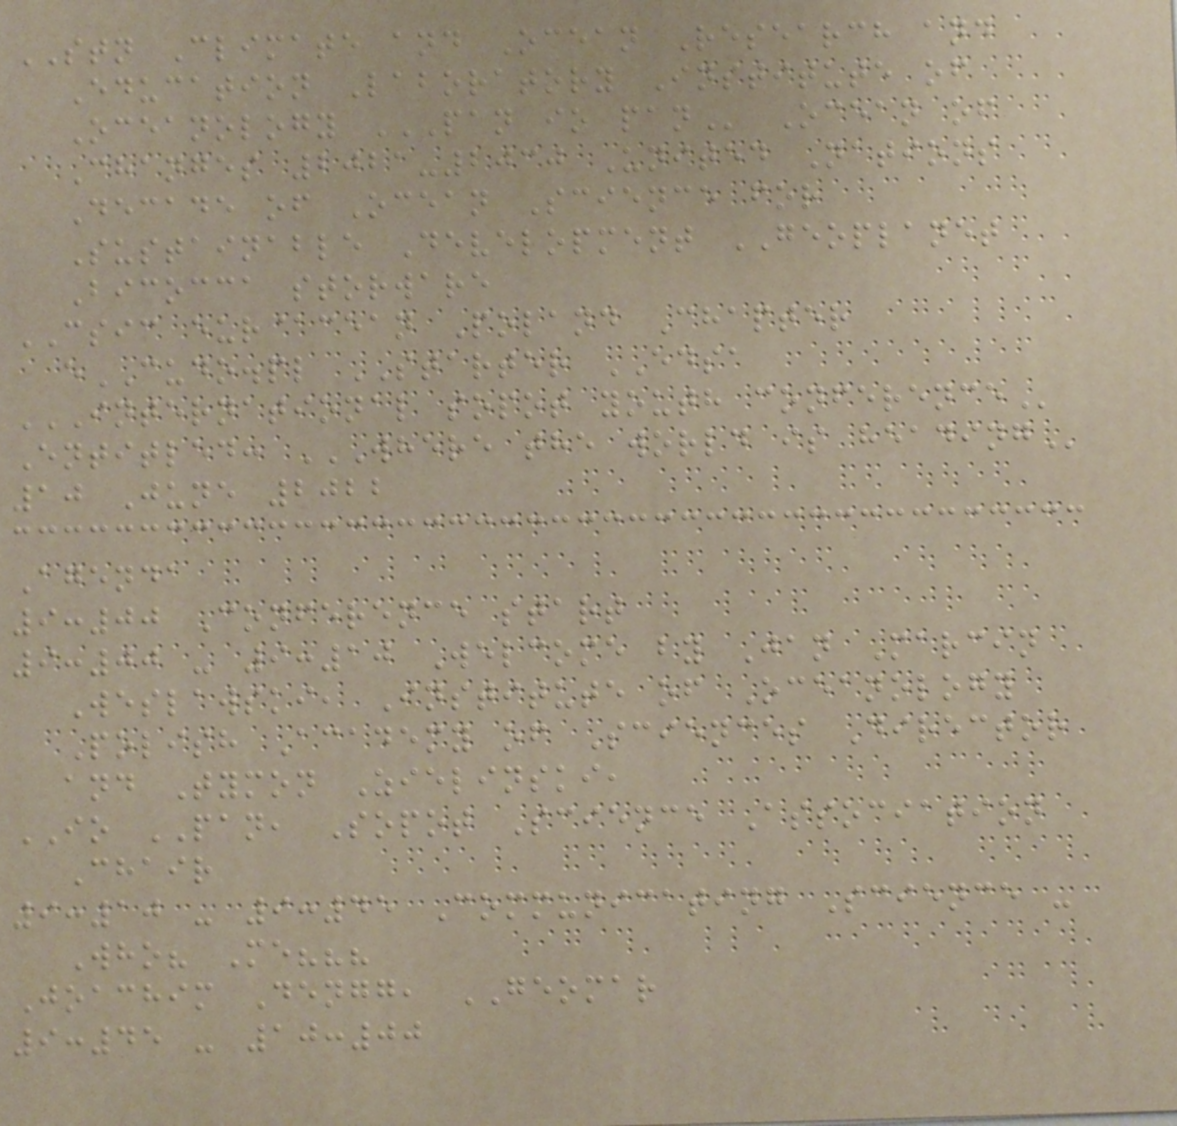STN Climate and Ocean Research and
Education Laboratory Institute of
Oceanology PAN IO PAN Ocean of
Changes 2021-2030 United Nations
Decade of Ocean Science for
Sustainable Development GEOPLANET
Bicocca storware
CSIC eur@cean Poland Chapter
eCUDO.pl STARTER EDSA
INTERNATIONAL SOPOT YOUTH CONFERENCE
Entitled: WHERE THE WORLD IS HEADING
10 June 2022
Agenda
9:00 Conference start
9:00 - 9:10 Welcome by Jan Marcin
Weslawski, Institute of Oceanology
Polish Academy of Sciences Director
and Tymon Zielinski,
IO PAN, Sopot Science Association
Chair
9:10 - 9:45 Communicating Science -
Who? Me???
Joachim Dengg, GEOMAR
9:45 - 10:00
